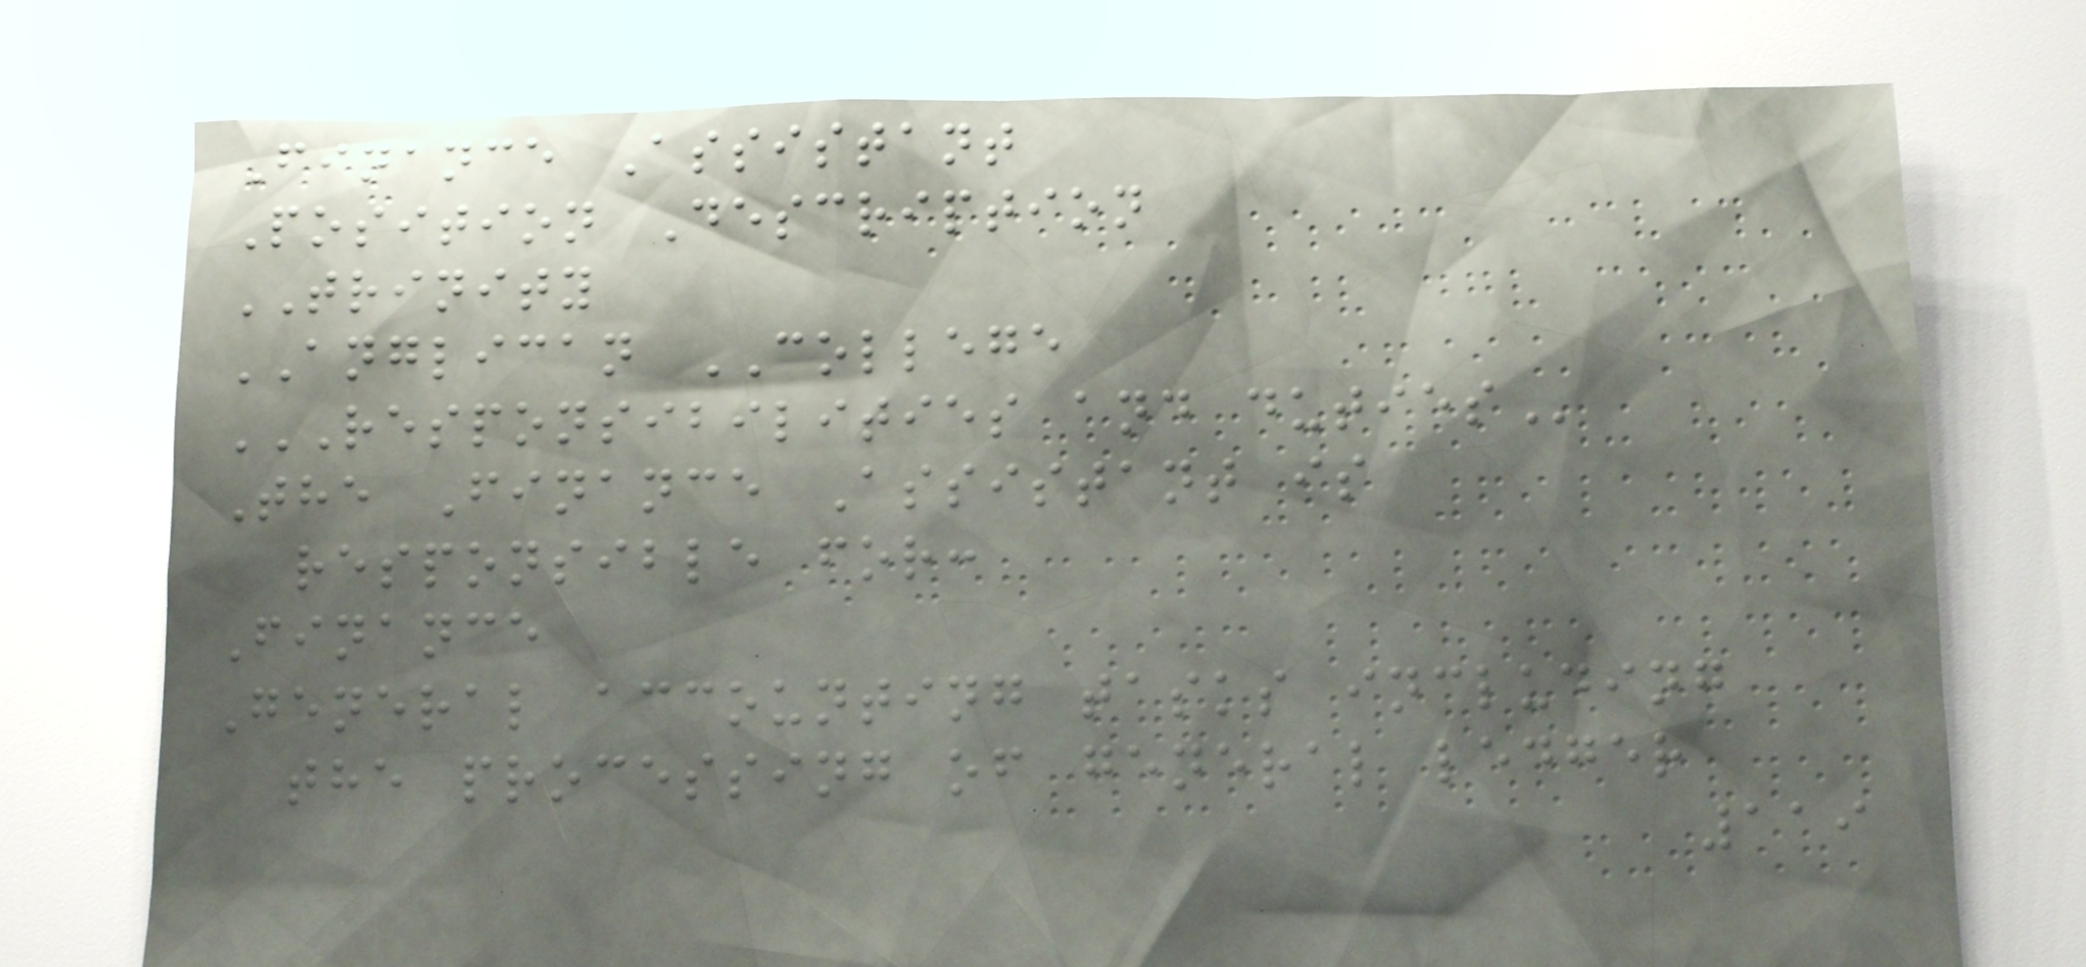Finance Assistant
Position Description
TRINITY
ANGLICAN COLLEGE
RESPONSIBILITIES AND DUTIES
The Finance Assistant is
responsible for:
Finance
General accounting tasks including
the processing of general ledger
119
